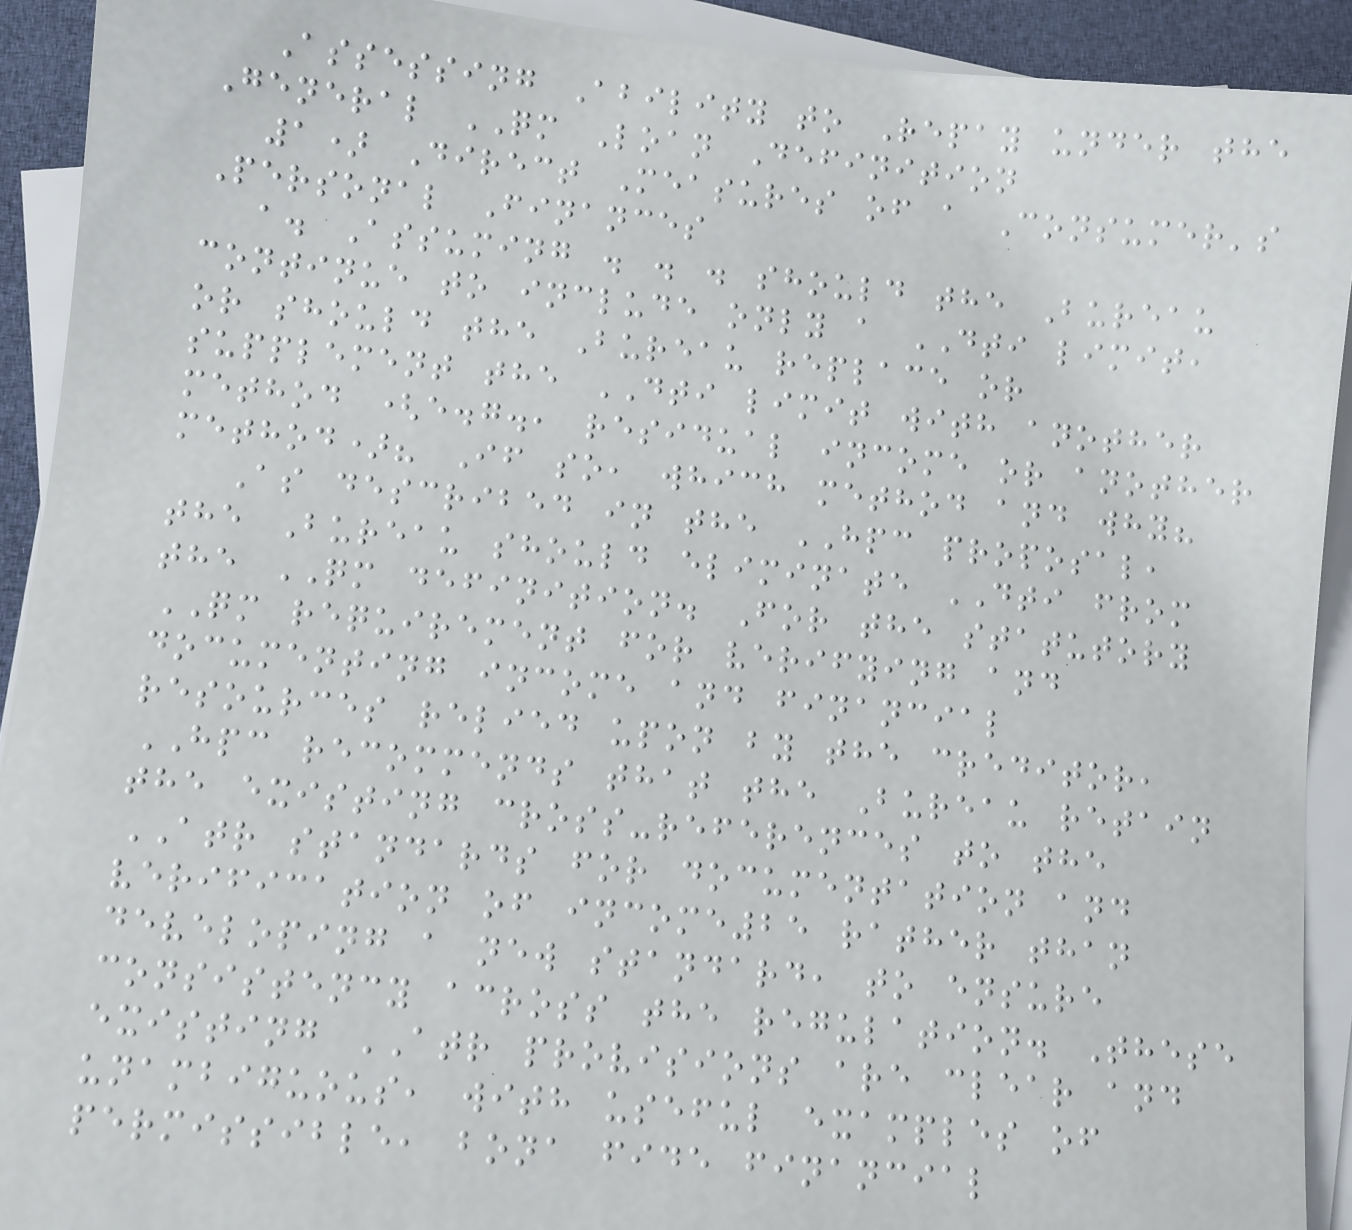Assessing Ability to Repay under the
General QM Loan Definition
1) Direct Measures of a Consumer's
Personal Finances
a. Assuming . . . should the Bureau
continue to include only a DTI limit,
or should the Bureau replace or
supplement the DTI limit with another
method (e.g., residual income or another
method)? If so, which method and why?
As described in the HPC proposal,
the Bureau should eliminate DTI from
the QM definition. For the statutory
QM requirement for verifying and
documenting income and financial
resources relied upon by the creditor,
HPC recommends that the Bureau retain
the existing cross-references to the
ATR standards for documentation and
verification of income25 rather than
developing a new standard, to ensure
consistency across the regulation. These
existing ATR provisions are clear and
unambiguous, with useful examples of
permissible, bona fide financial
